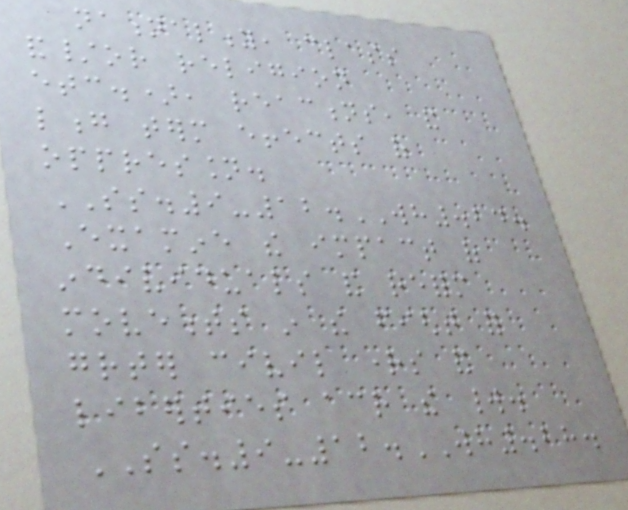nationality, class
and/or religion
etc.), reactions, and
long term effects of
oppression.
SS.9-12.WH.24.
Examine the impact of
individuals and reform
movements in the fight for
greater civil rights and
liberties across the world.
SS.9-12.WH.28.
